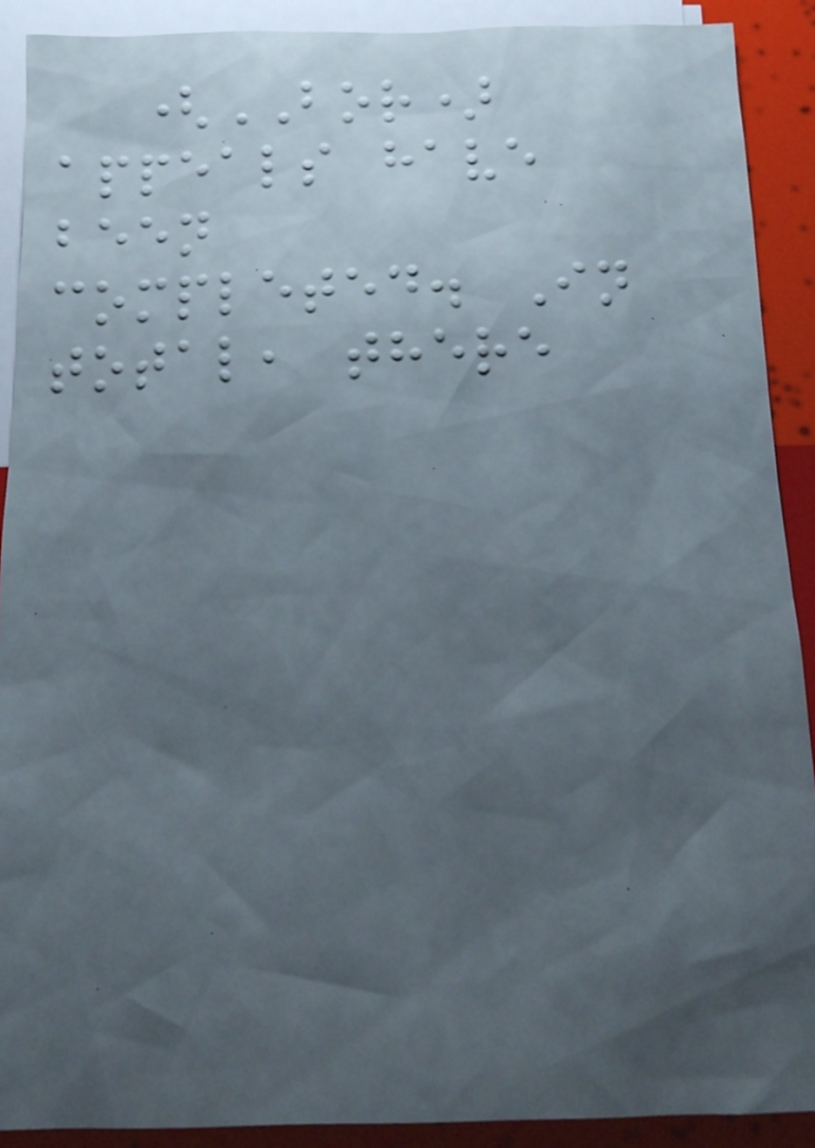(BOR)
appeals have
been
completed. In
total, there
